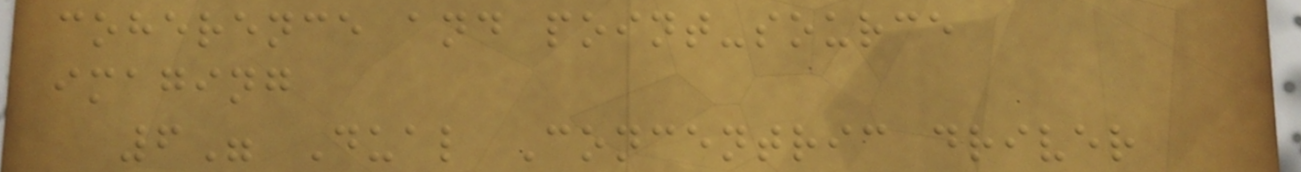coherence and point-source
imaging
6" Dual Concentric driver
